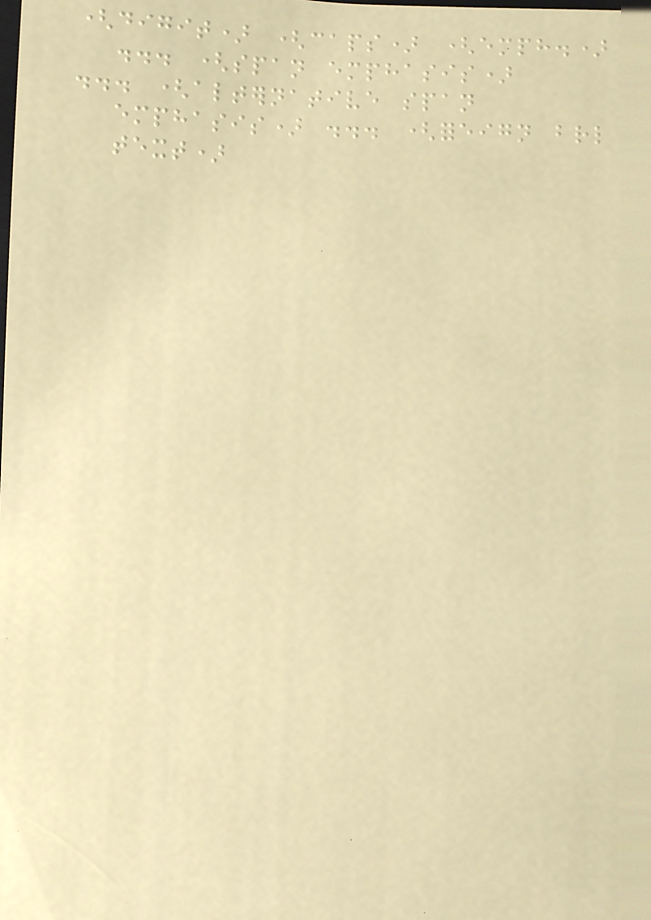(digit) (caps) (emph.)
... (span emphasis)
... (alternative span
emphasis) ... (foreign braille
text)
